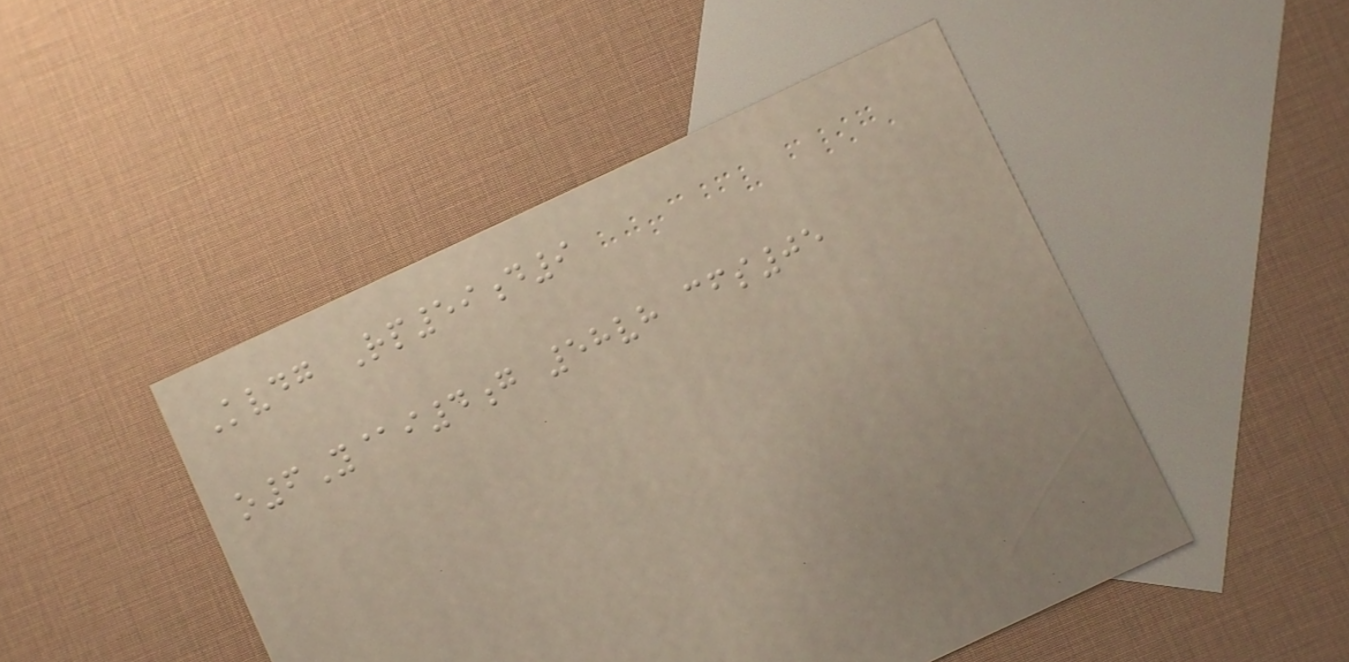Kvdg Rp59d9
o6Y@i4g 58vh cfs05
